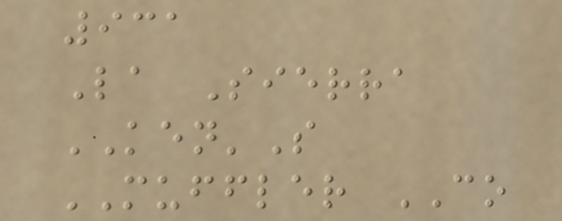931
La Sierra
KEN'S
MUFFLER CO
